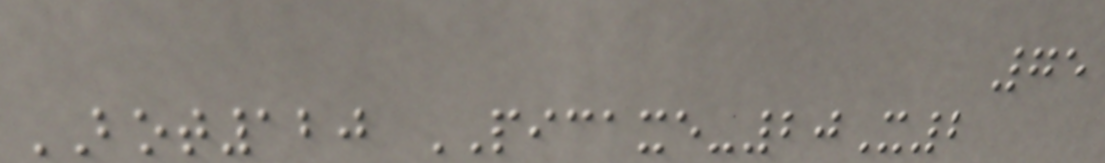75
BOT120 PICAXE-20X2
